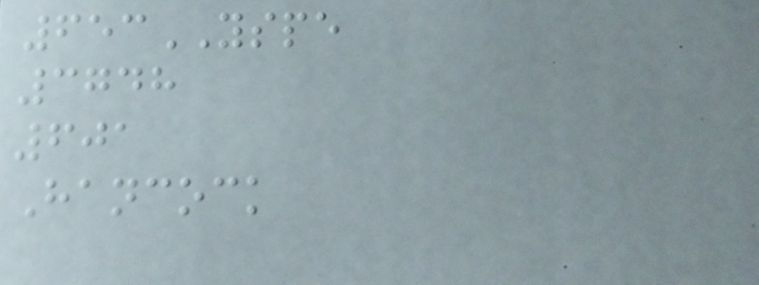653YSPE
3748
601
Hancock
